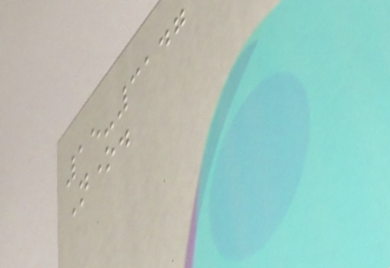15-3147
None.
